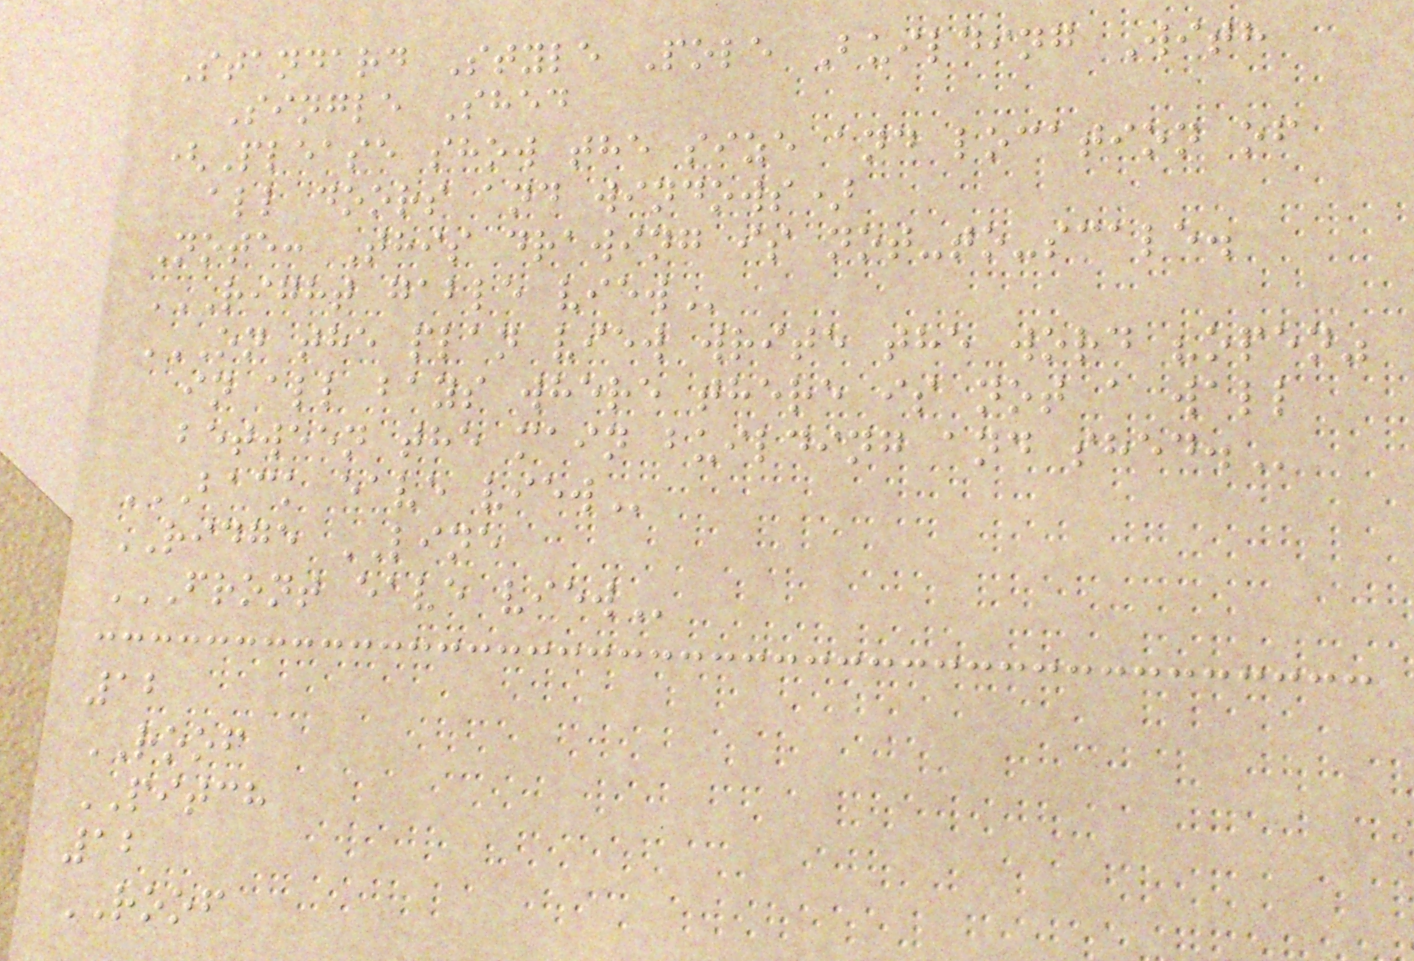Standard Style Pole Building With
Single Shed
(Please show the size and location of
all doors and windows)
Note: This drawing is not-to-scale.
RIGHT GABLE VIEW
ON THE PLAN VIEW WRITE THE WORD "OPEN"
IN ALL BAYS WHERE THERE IS NOT A WALL
BETWEEN THE MAIN BUILDING AND SHED.
BACK EAVE VIEW
RIDGE LINE
FRONT EAVE VIEW
12
ROOF
PITCH
12
ROOF
